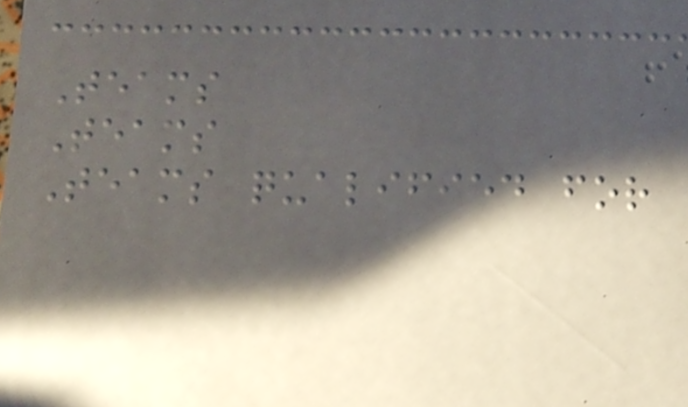Teams
Teams
Teams qualified for
